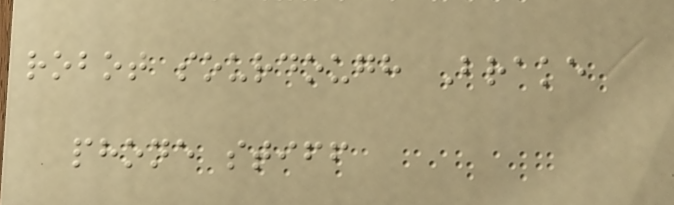robot sourdough Brake
phone stiff
